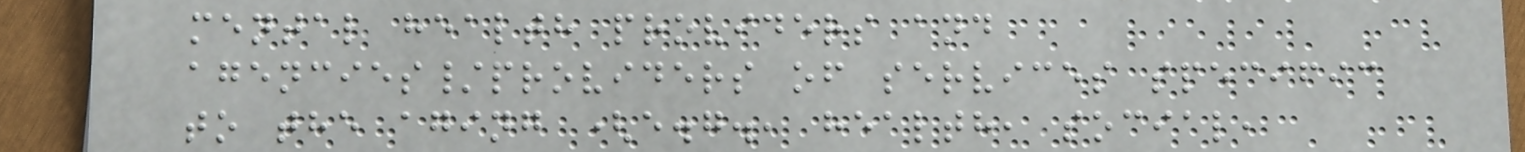mental health providers and
agencies/providers of services specific
to the aging (e.g., health, social,
